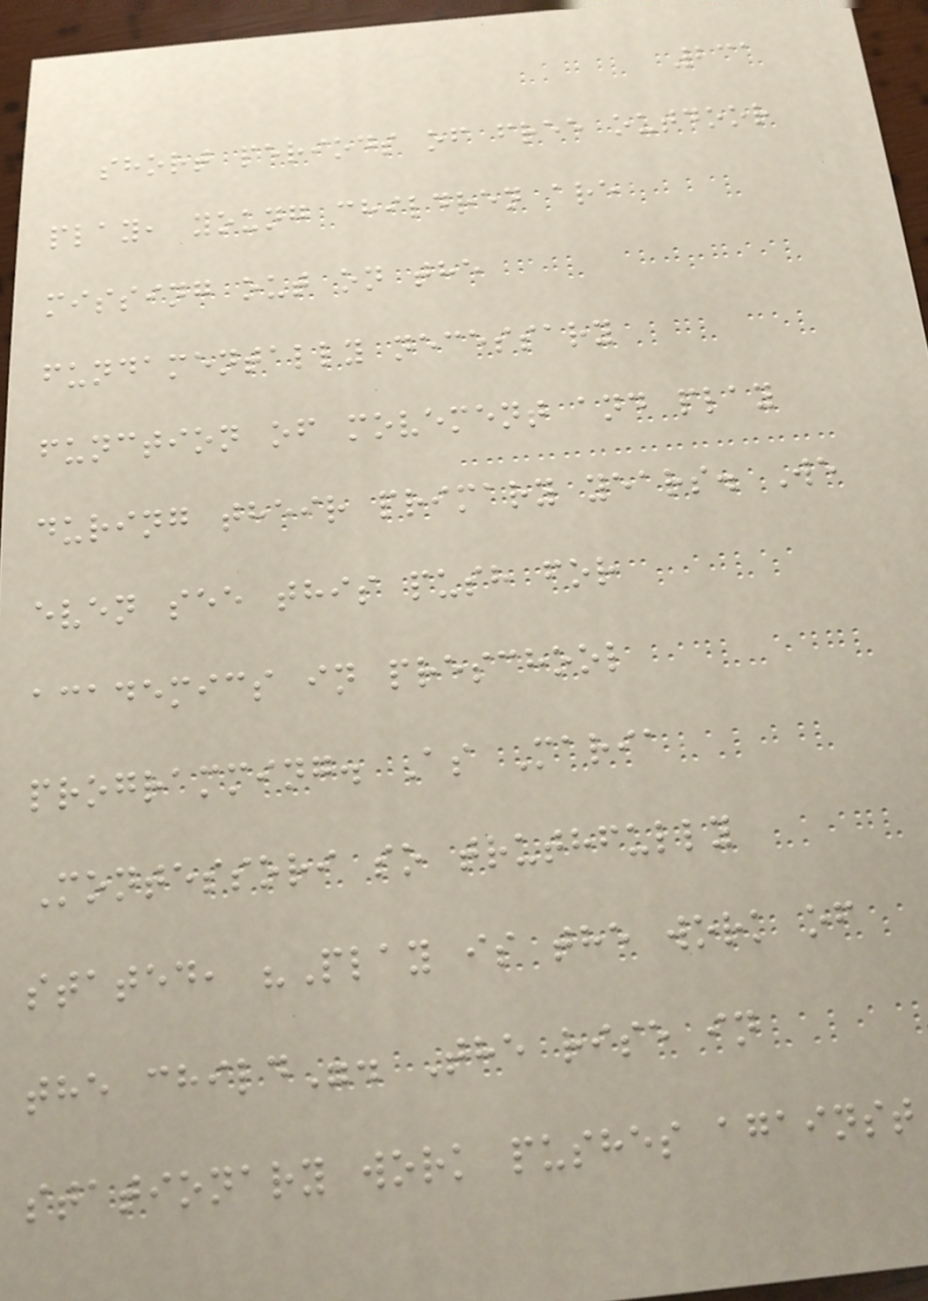231
short periods of free outdoor
play, young children are
missing out on the
fundamentally necessary
function of movement and play
during their primary years. We
even see this push for
academics in preschool
programming. As Maria
Montessori so truthfully
stated, "Play is the work of
the child". The rise in
stationary work pushes against
